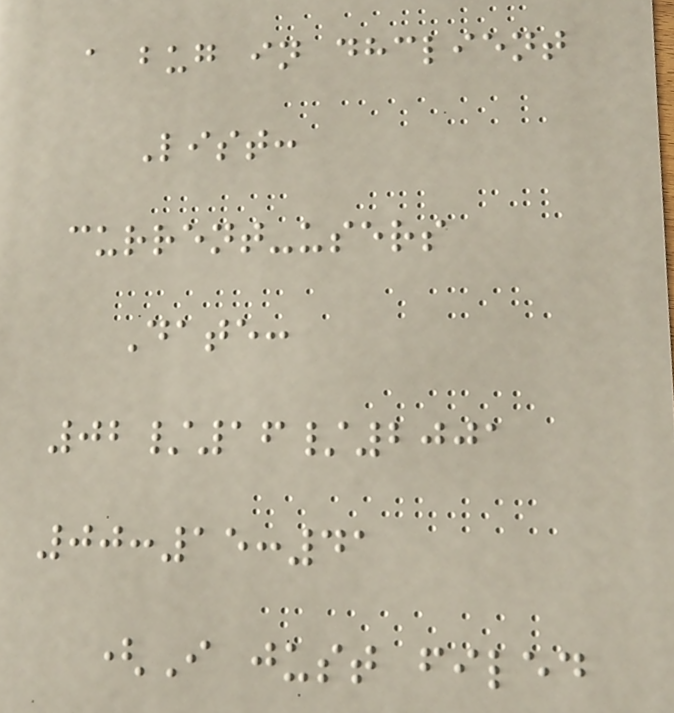a bug in dhclient
List:
current-users
Date:
02/16/2001
00:15:41
(I just filed
